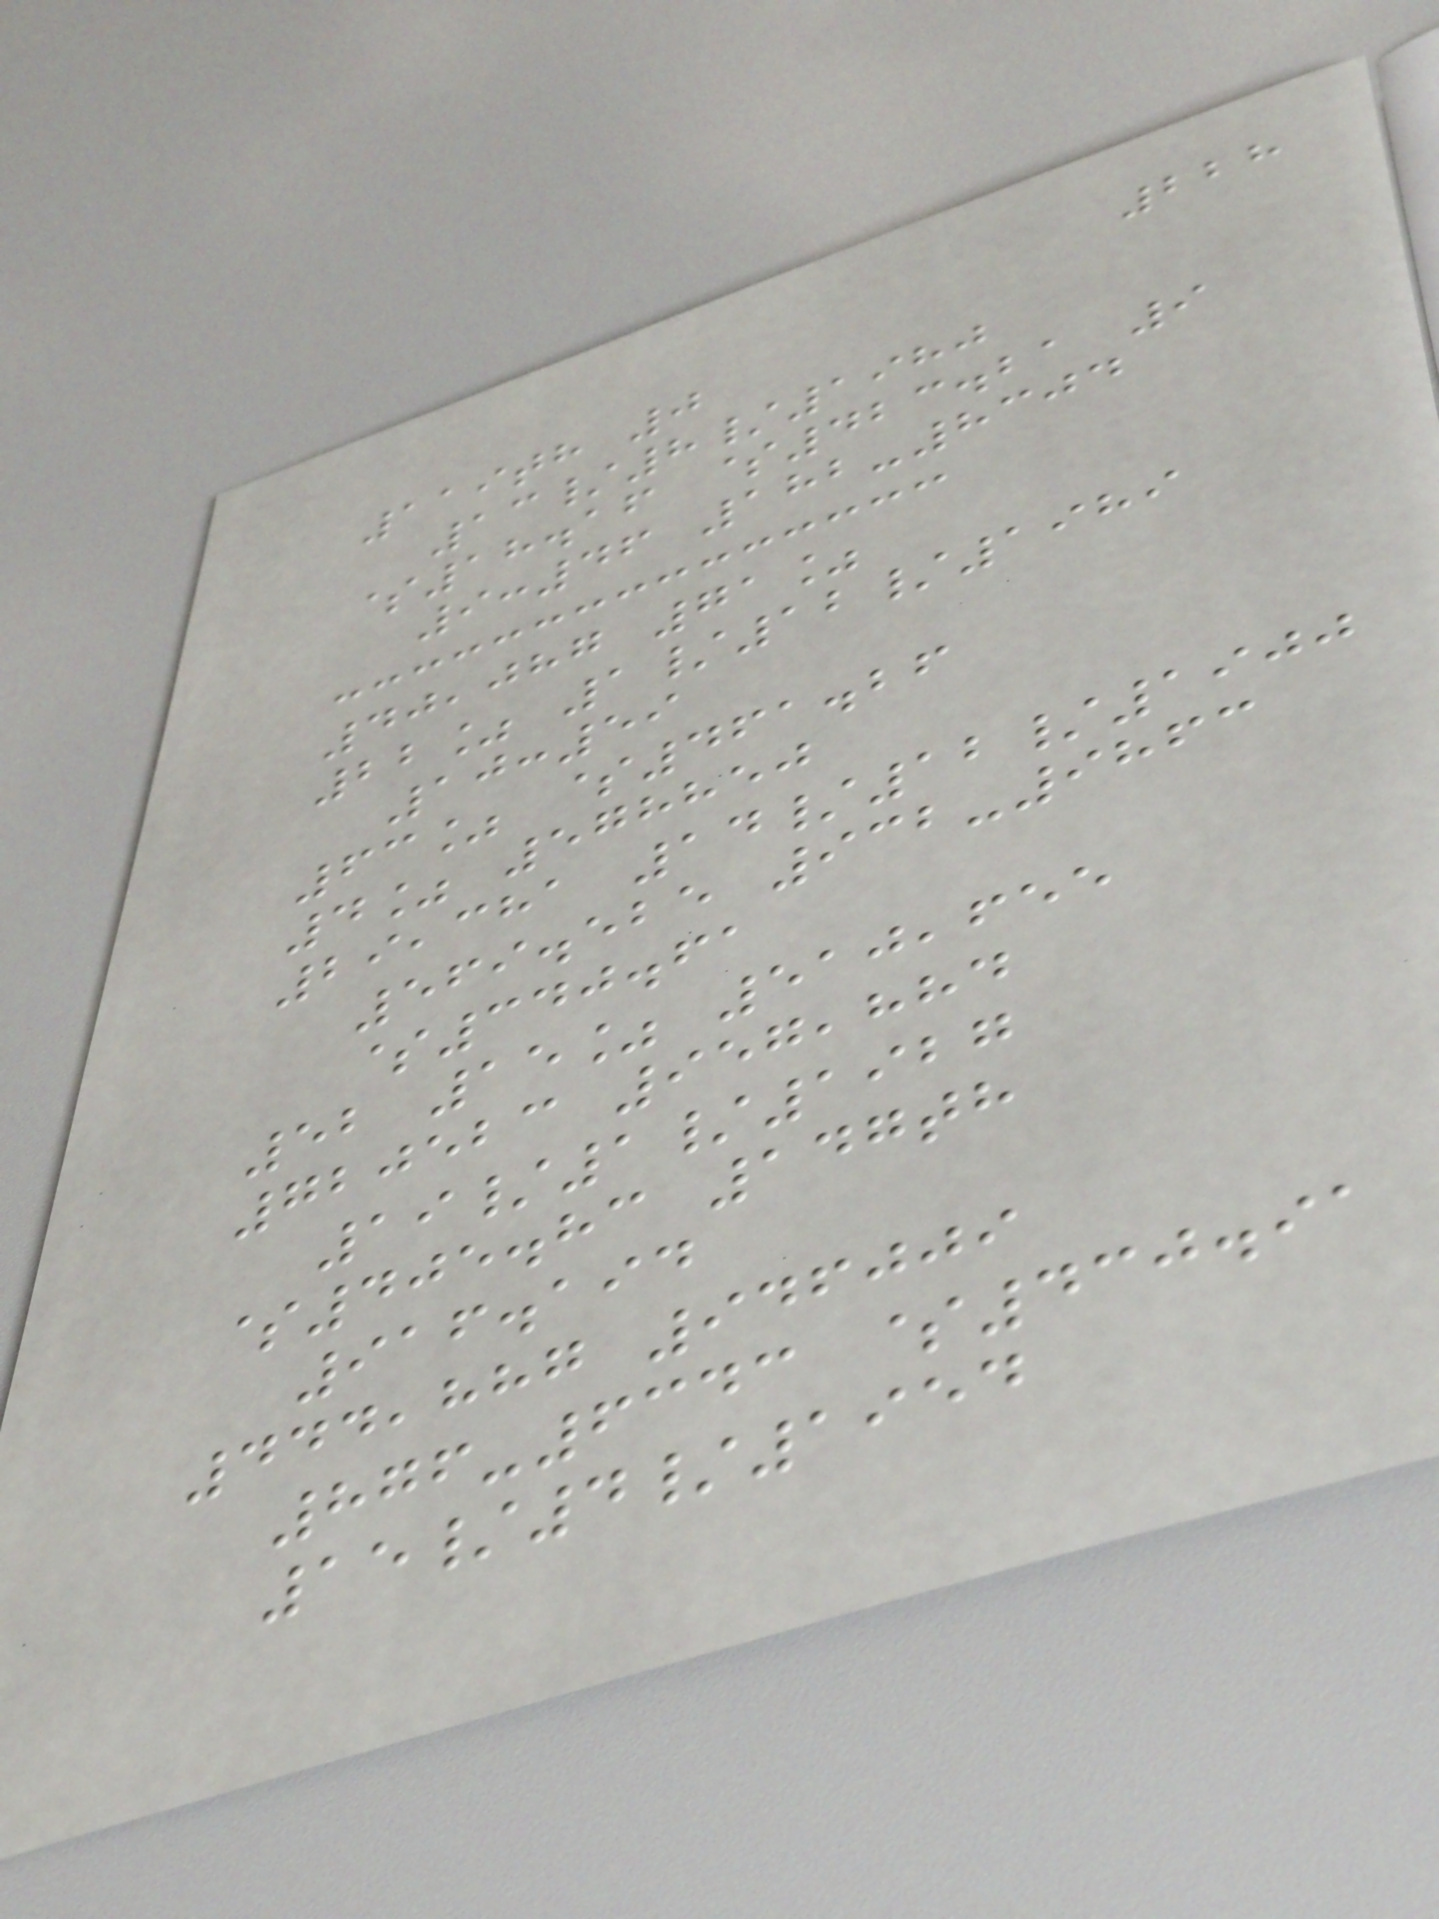228
119th 0
13/8/1980
$18.16 $423.21 9
9:46 182-8304
40,087 71%
22% 1/12/1989
10:59
63% $461.26
4% 578850
29,381 14/12/1900
569.525 932-9863
$340.61
52 15% 510,655
720523 957,884
19/1/1927
$405.83 147th
916.194
444,887 946009
876-6343 $430.91
15/4/1954
